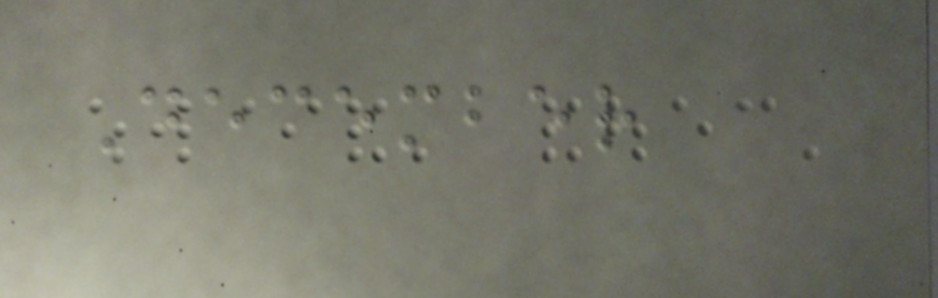December
